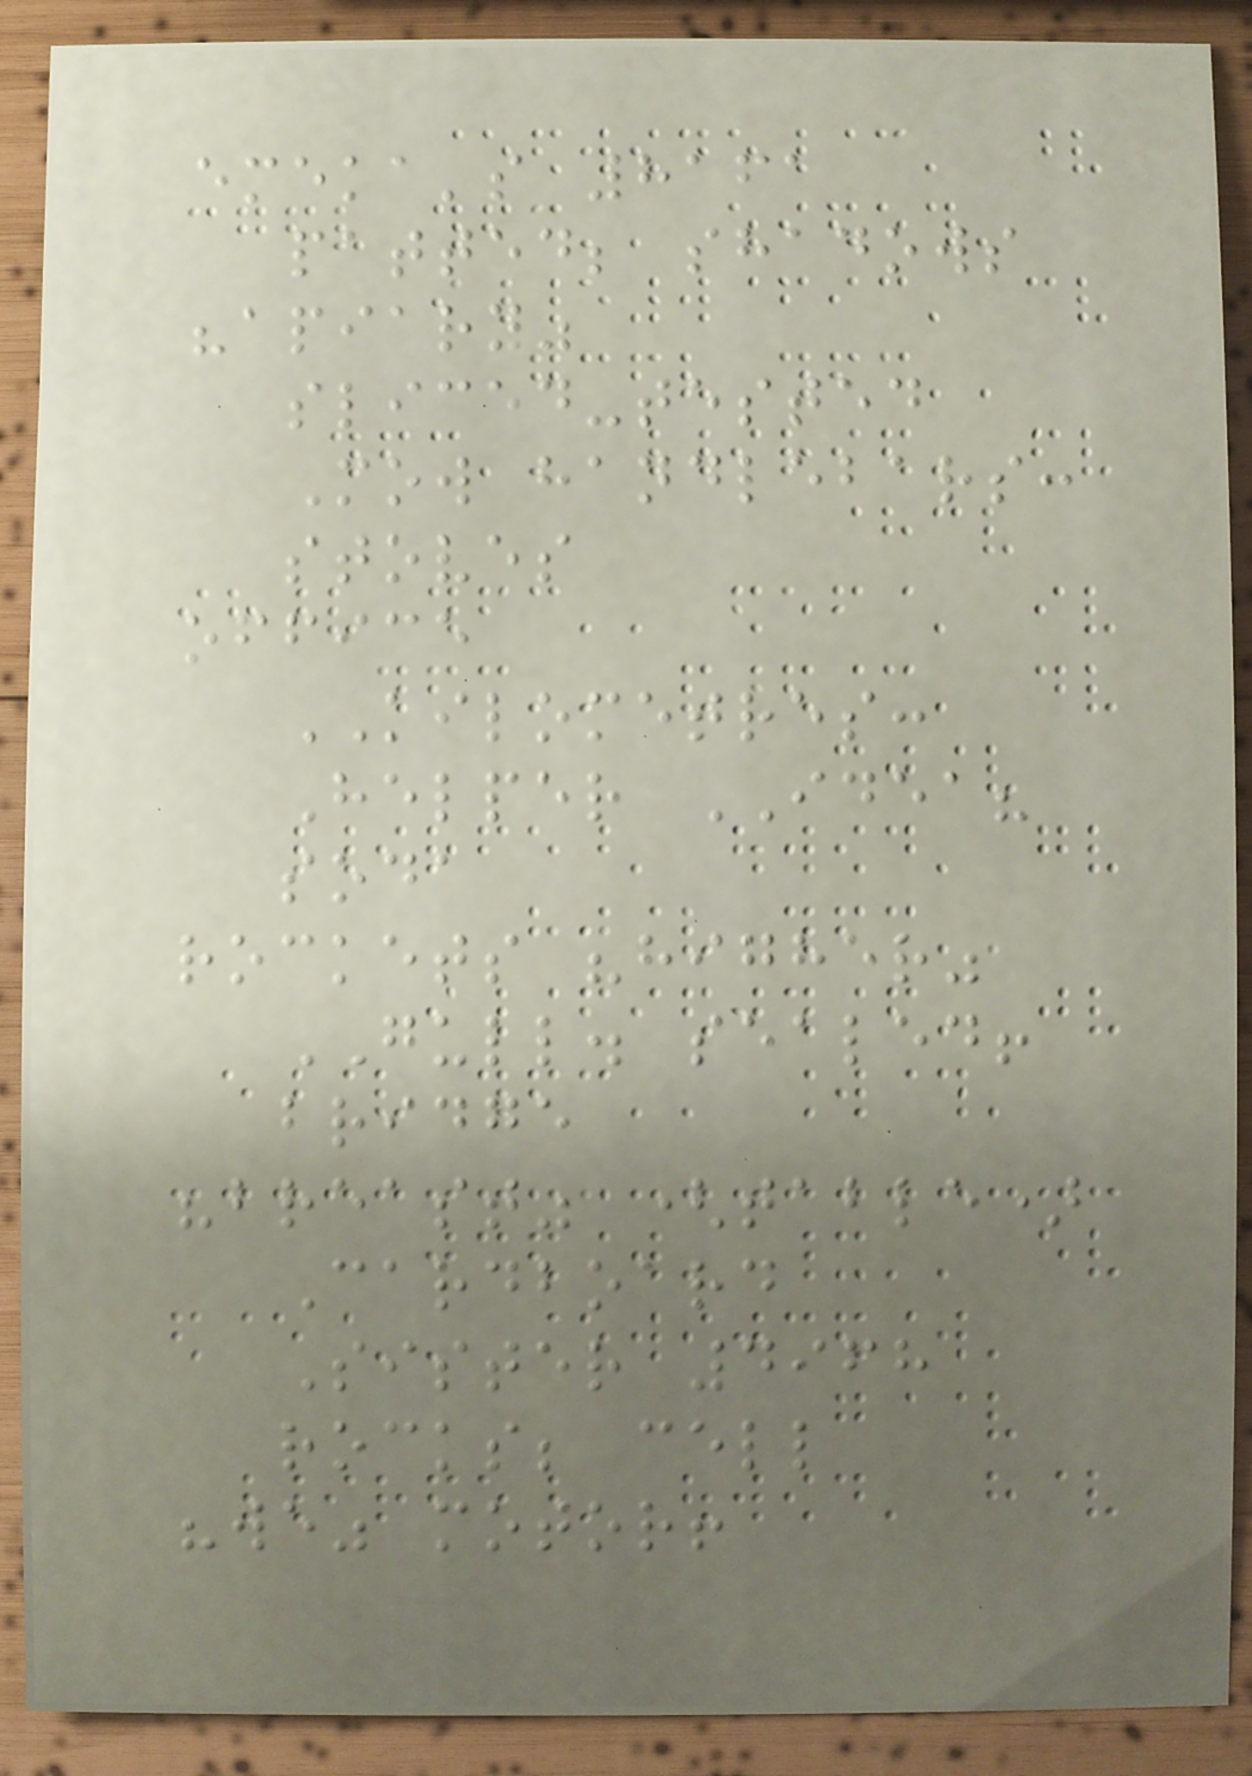emeka's 8161
patted; shadows
"apiary"
sliced-tested
Mow handlebars:
stoves
office
KILOMETRES:
Helper IDEA?
soda
rockets "higher"
GULL. sealed!
bridge
"breast" (table)
Cardboard
Sister 4968
rocks; cell
"we" motor!
